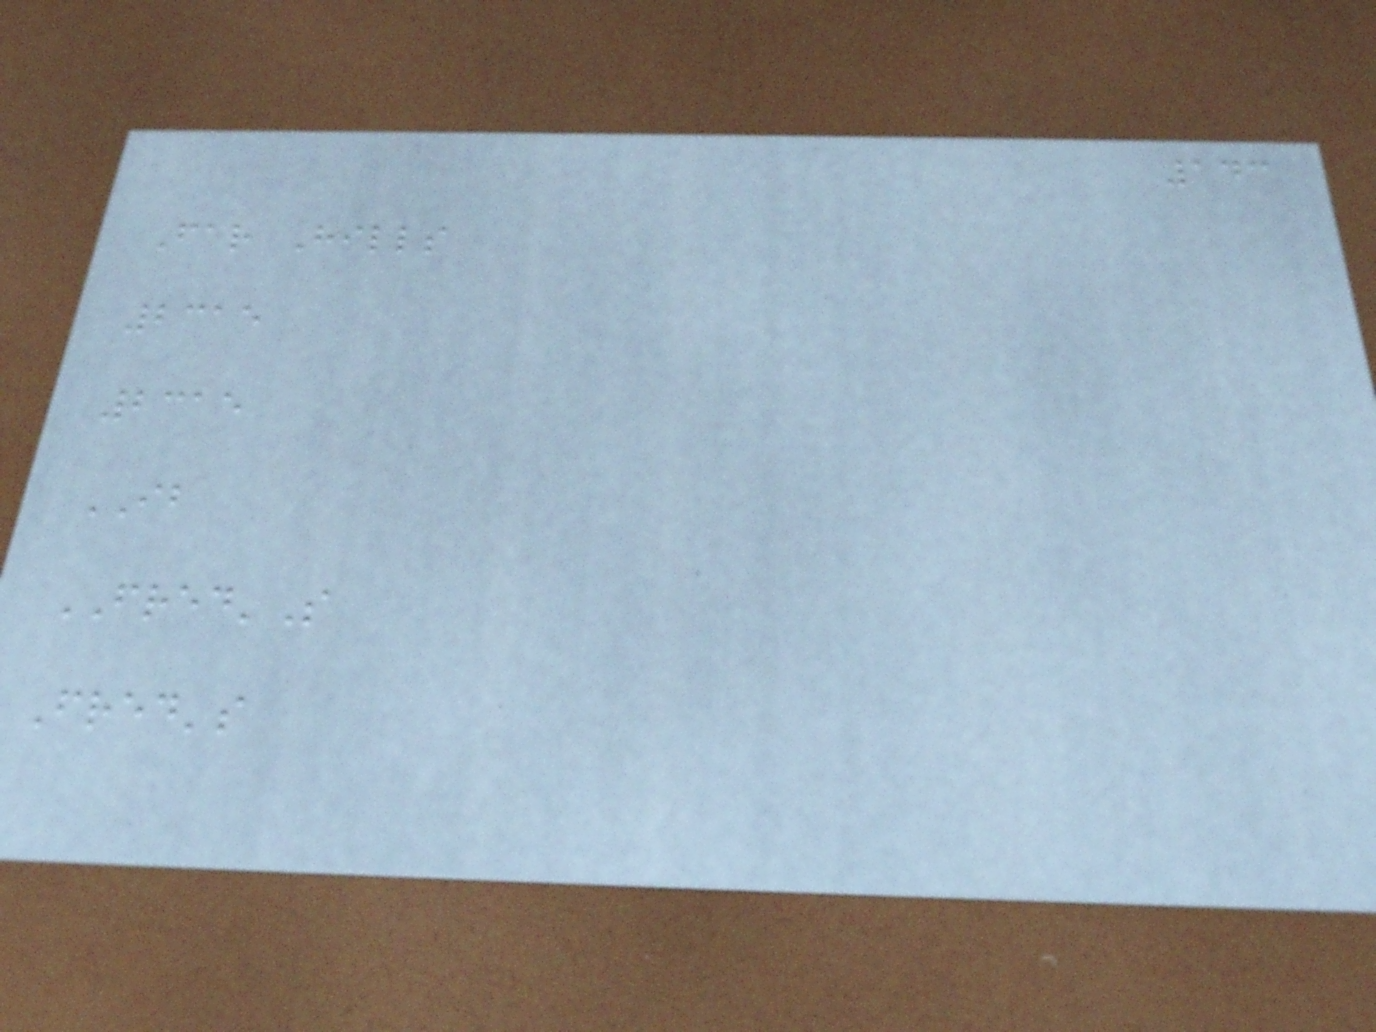143
Far Hills
2315
2315
IB
FRED'S
Fred's
